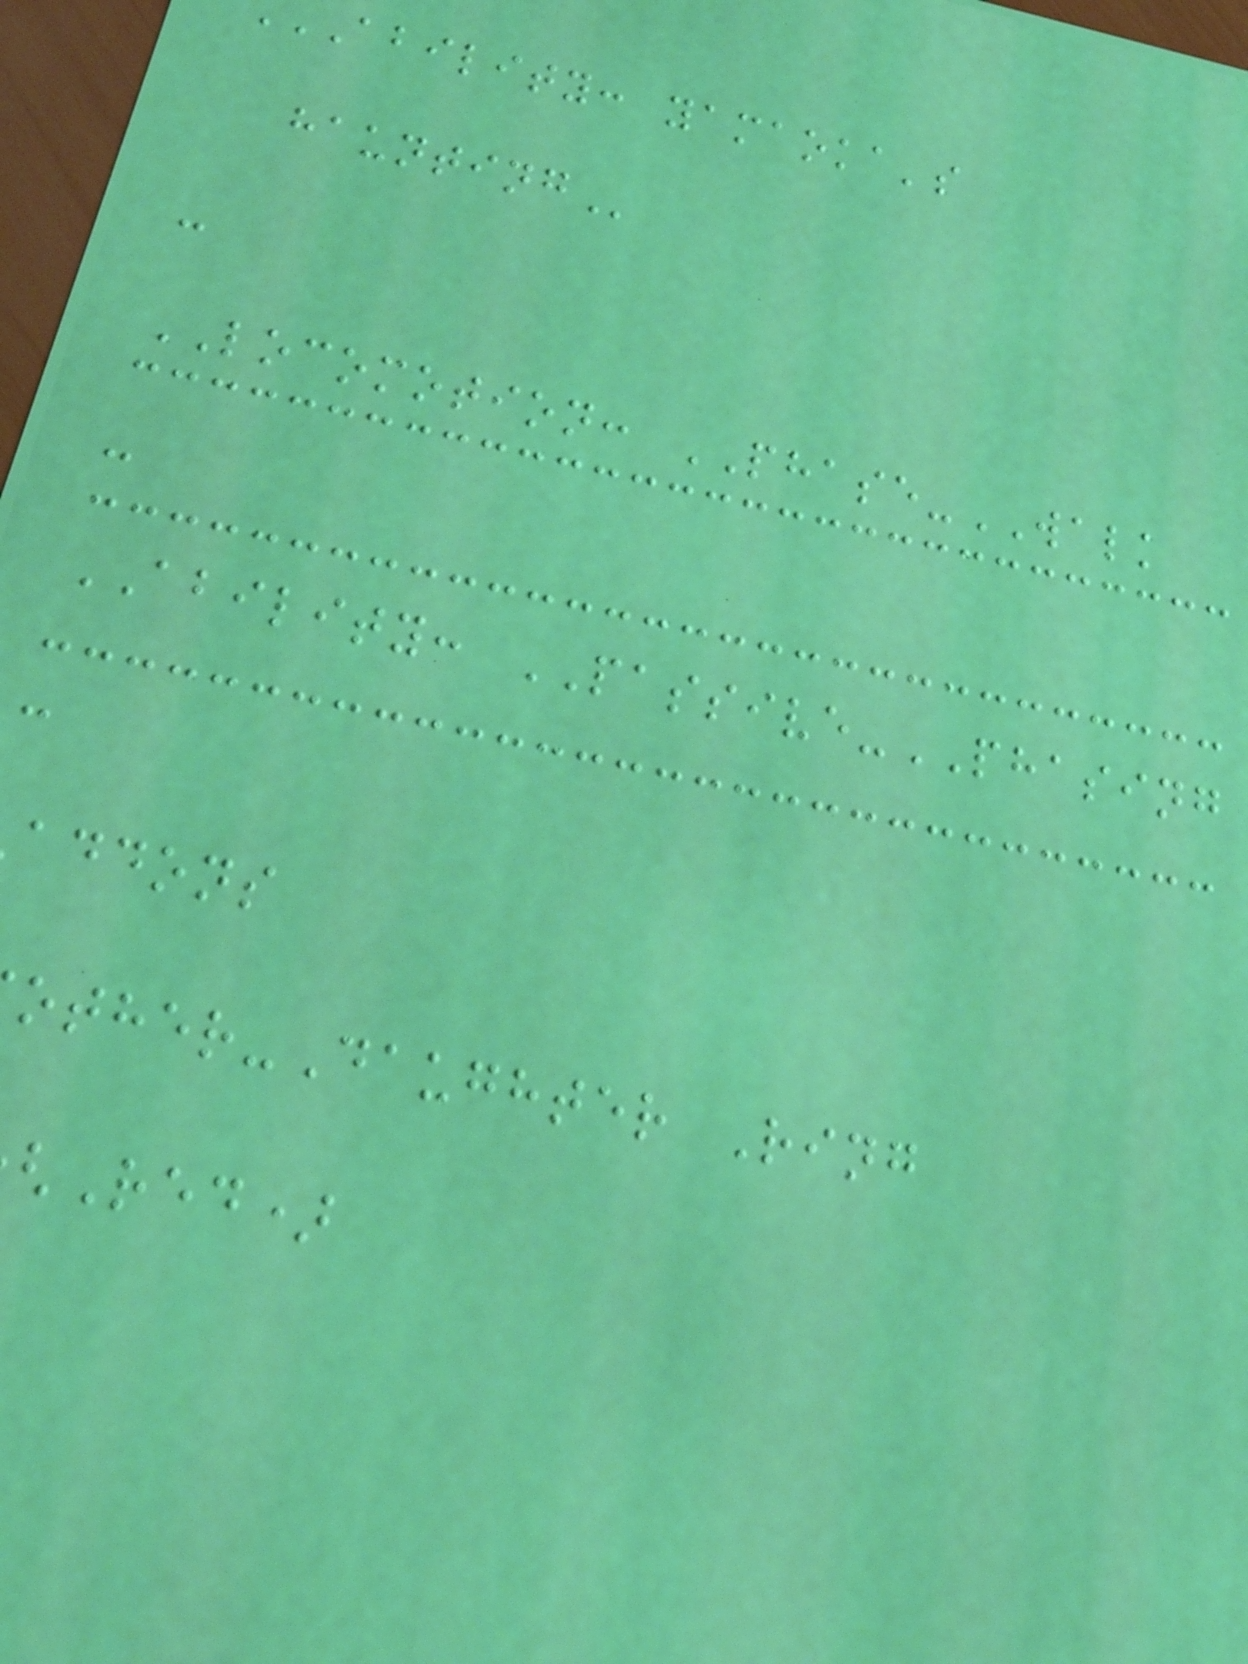ability: yamaoka's
-
LOCOMOTION: PHASE-WALK
-
ABILITY: PASSIVE-PHASING
-
addons
other-Daughter Ring
Red)
